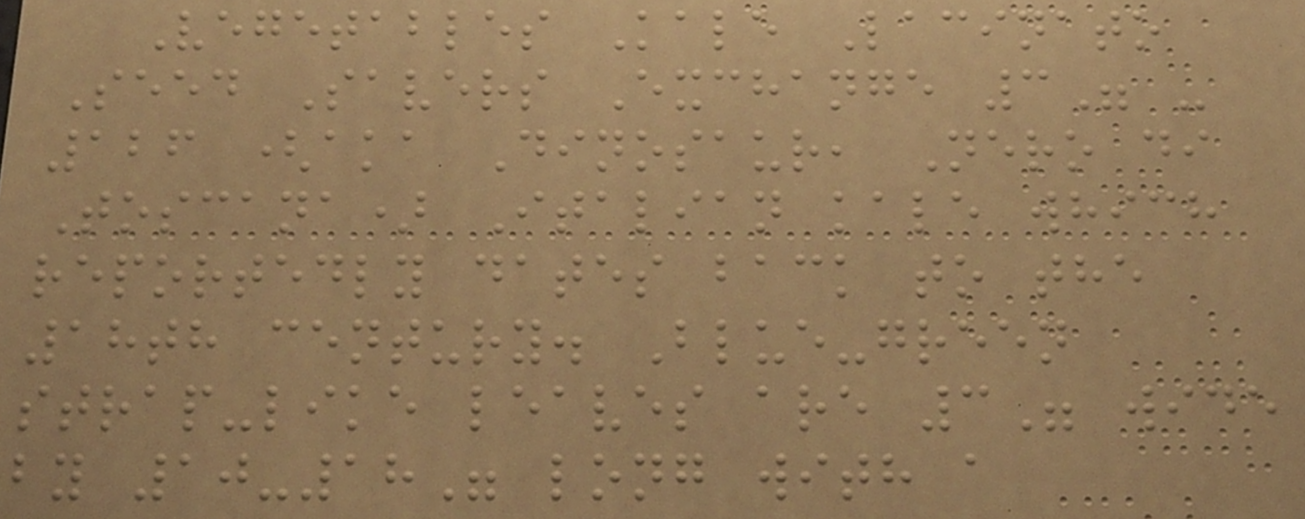Vegetables Kale Lacinato
Seed Savers Exchange 3" -
126 (aka Dinosaur, Nero di
Toscana) Italian kale which
reportedly dates back to the
18th century. Blue-green
strap-like leaves are 3" wide
by 10-18" long with a
